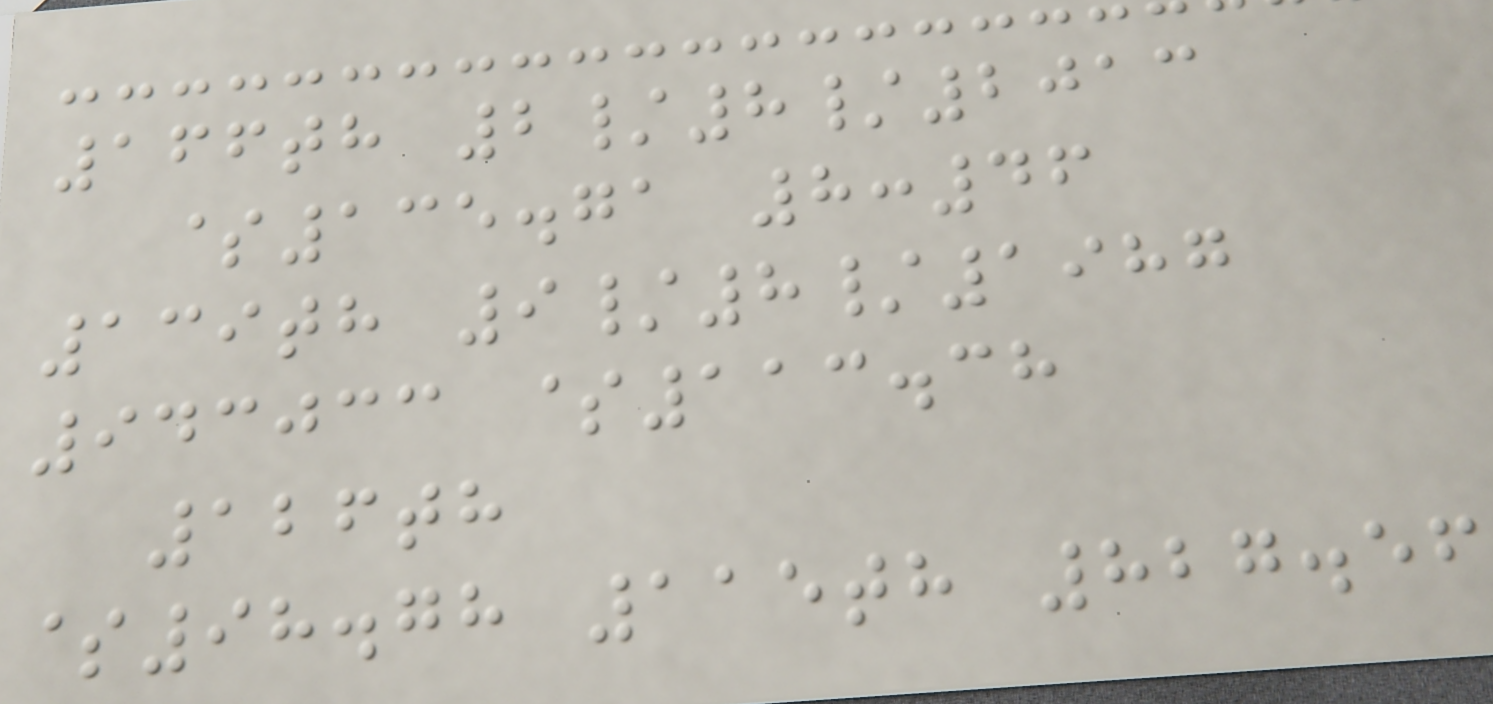166th 2/8/2013
$135.71 8:46
139th 9/8/1987
943033 $113.38
126th
$98.78 115th 827.56
